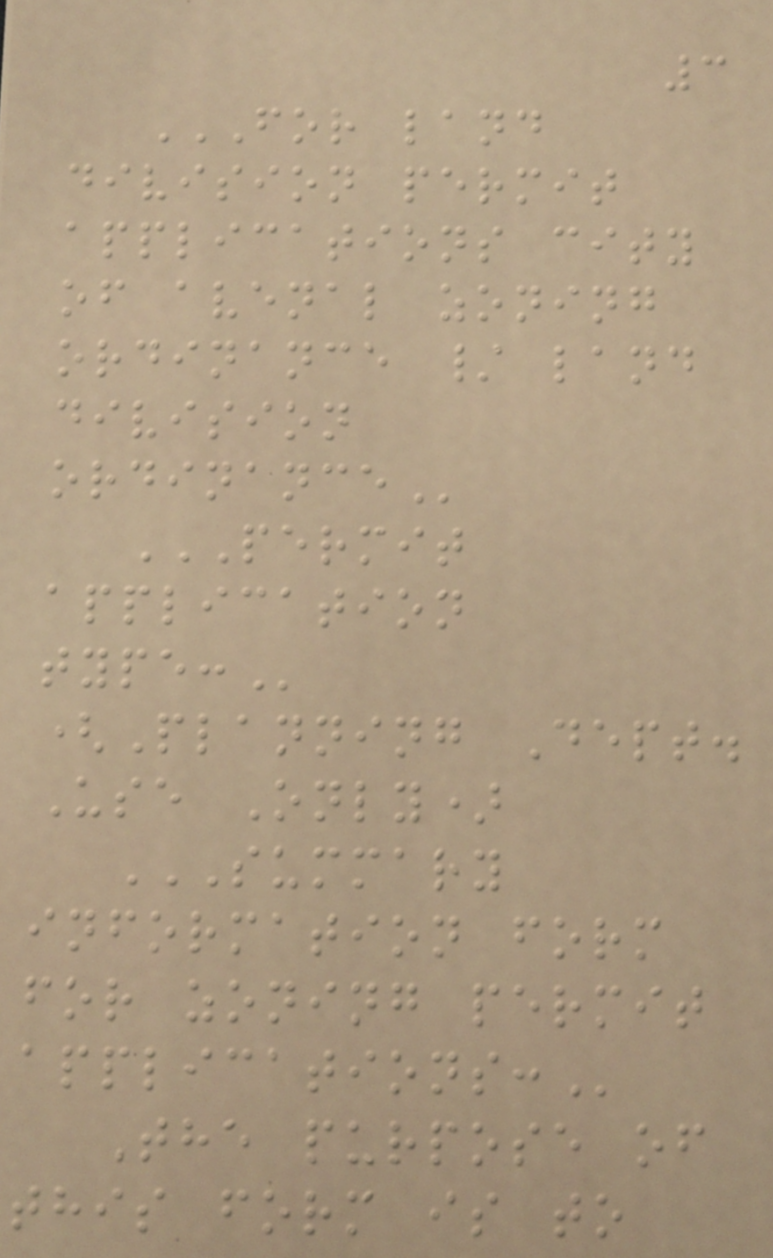3
FOR LAND
DIVISION PERMIT
APPLICATIONS CITY
OF AVENAL ZONING
ORDINANCE / LAND
DIVISION
ORDINANCE
PERMIT
APPLICATION
TYPE:
(Planning Dept.
Use Only)
SUMMARY
INFORMATION FORM
FOR ZONING PERMIT
APPLICATIONS:
The purpose of
this form is to
